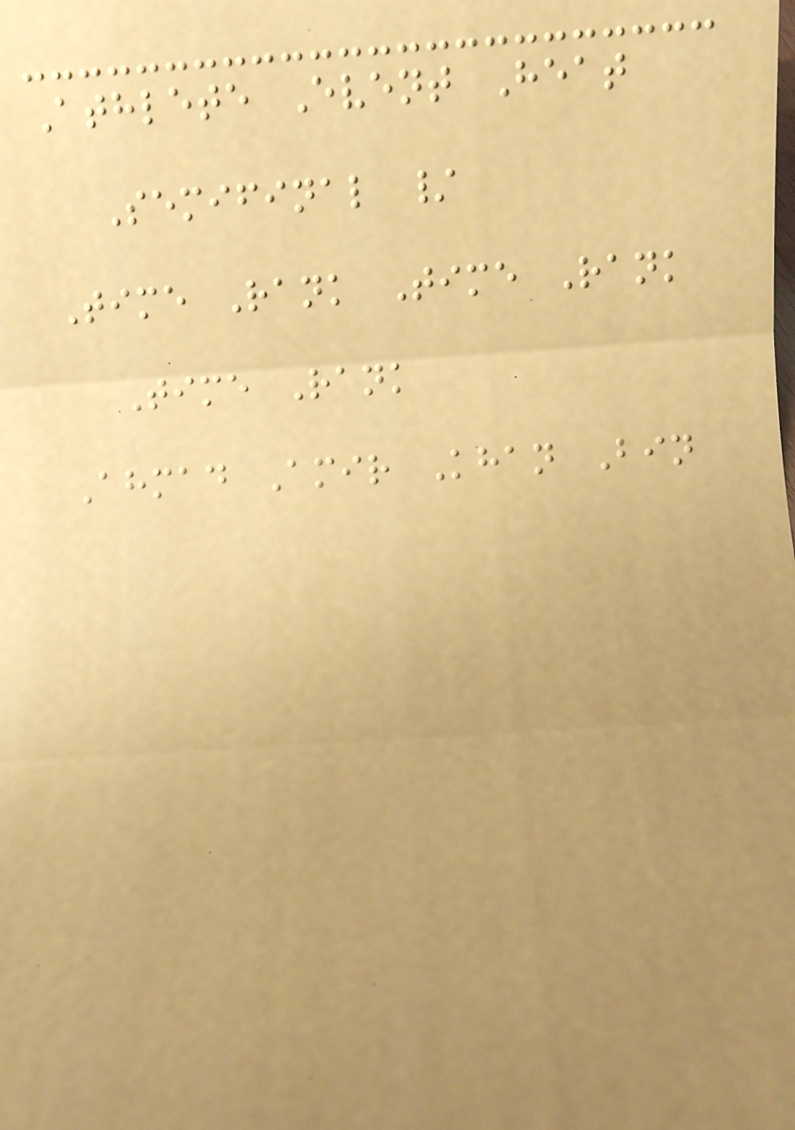Athlete Event Heat
Semifinal /
Time Rank Time Rank
Time Rank
Ahmad Amir Khan Bin
